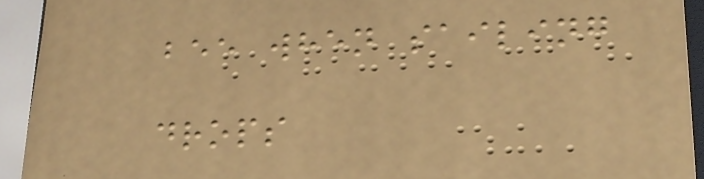bee when sailing
drops
